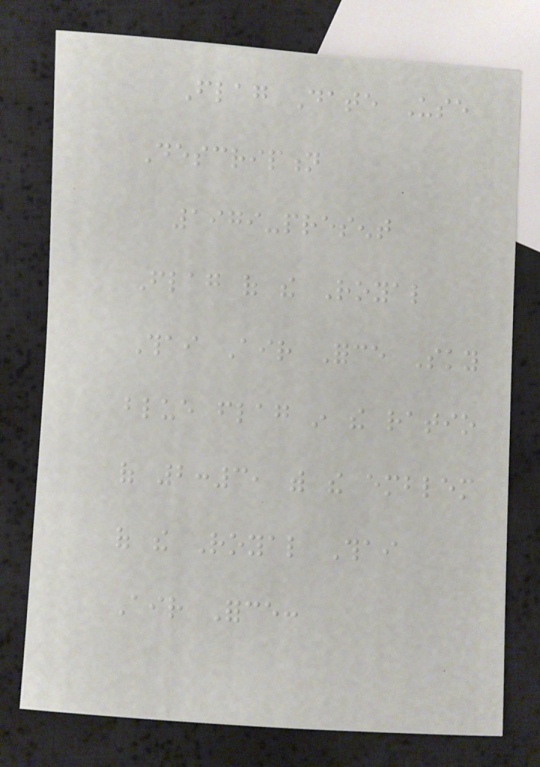Flag Date Use
Description
1979-present
Flag of the Royal
Thai Air Force Sky
blue flag in the ratio
of 2:3, with the emblem
of the Royal Thai
Air Force:
